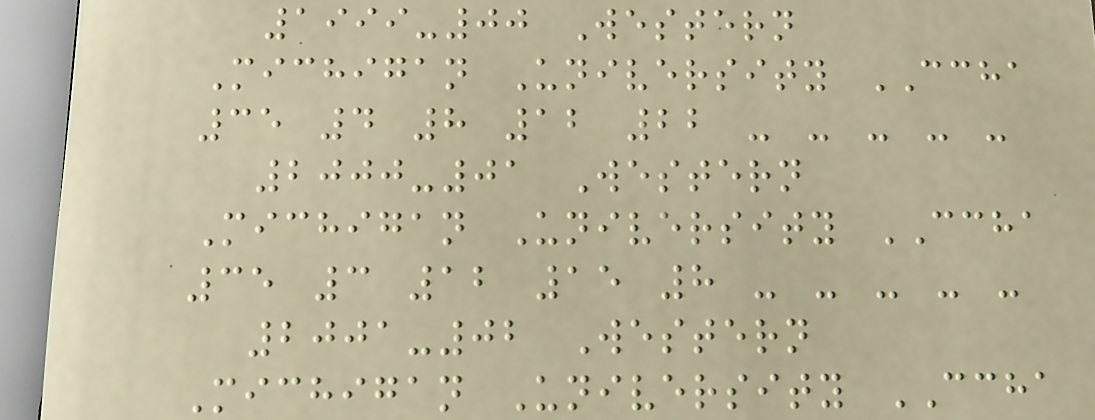1999-00 Western
Michigan University CCHA
35 4 8 12 22 - - - - -
2000-01 Western
Michigan University CCHA
35 3 12 15 8 - - - - -
2001-02 Western
Michigan University CCHA
